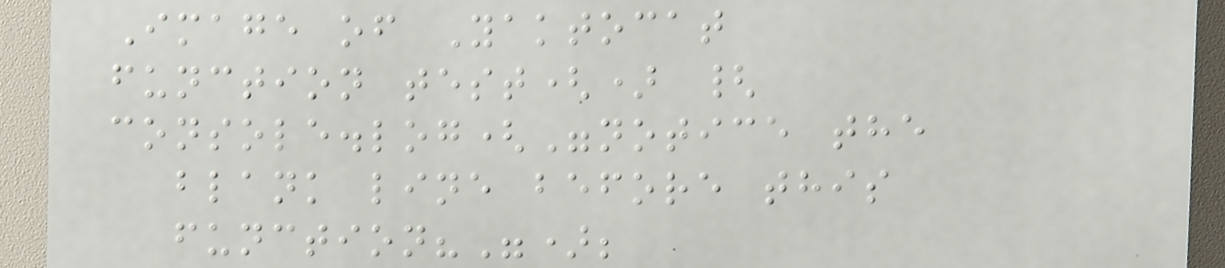Image of Yaktocat
function test() {
console.log("notice the
blank line before this
function?");
